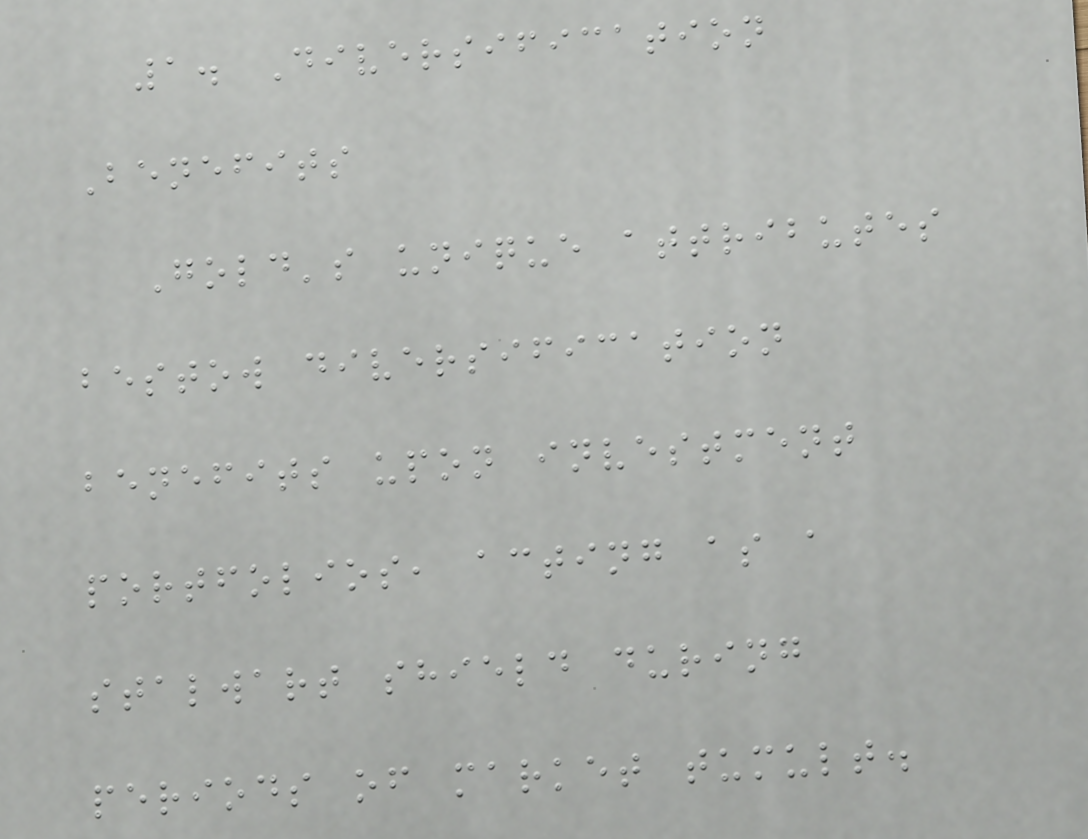1. Diversification
Benefits
Gold's unique attributes
bestow diversification
benefits upon investment
portfolios, acting as a
stalwart shield during
periods of market tumult.
